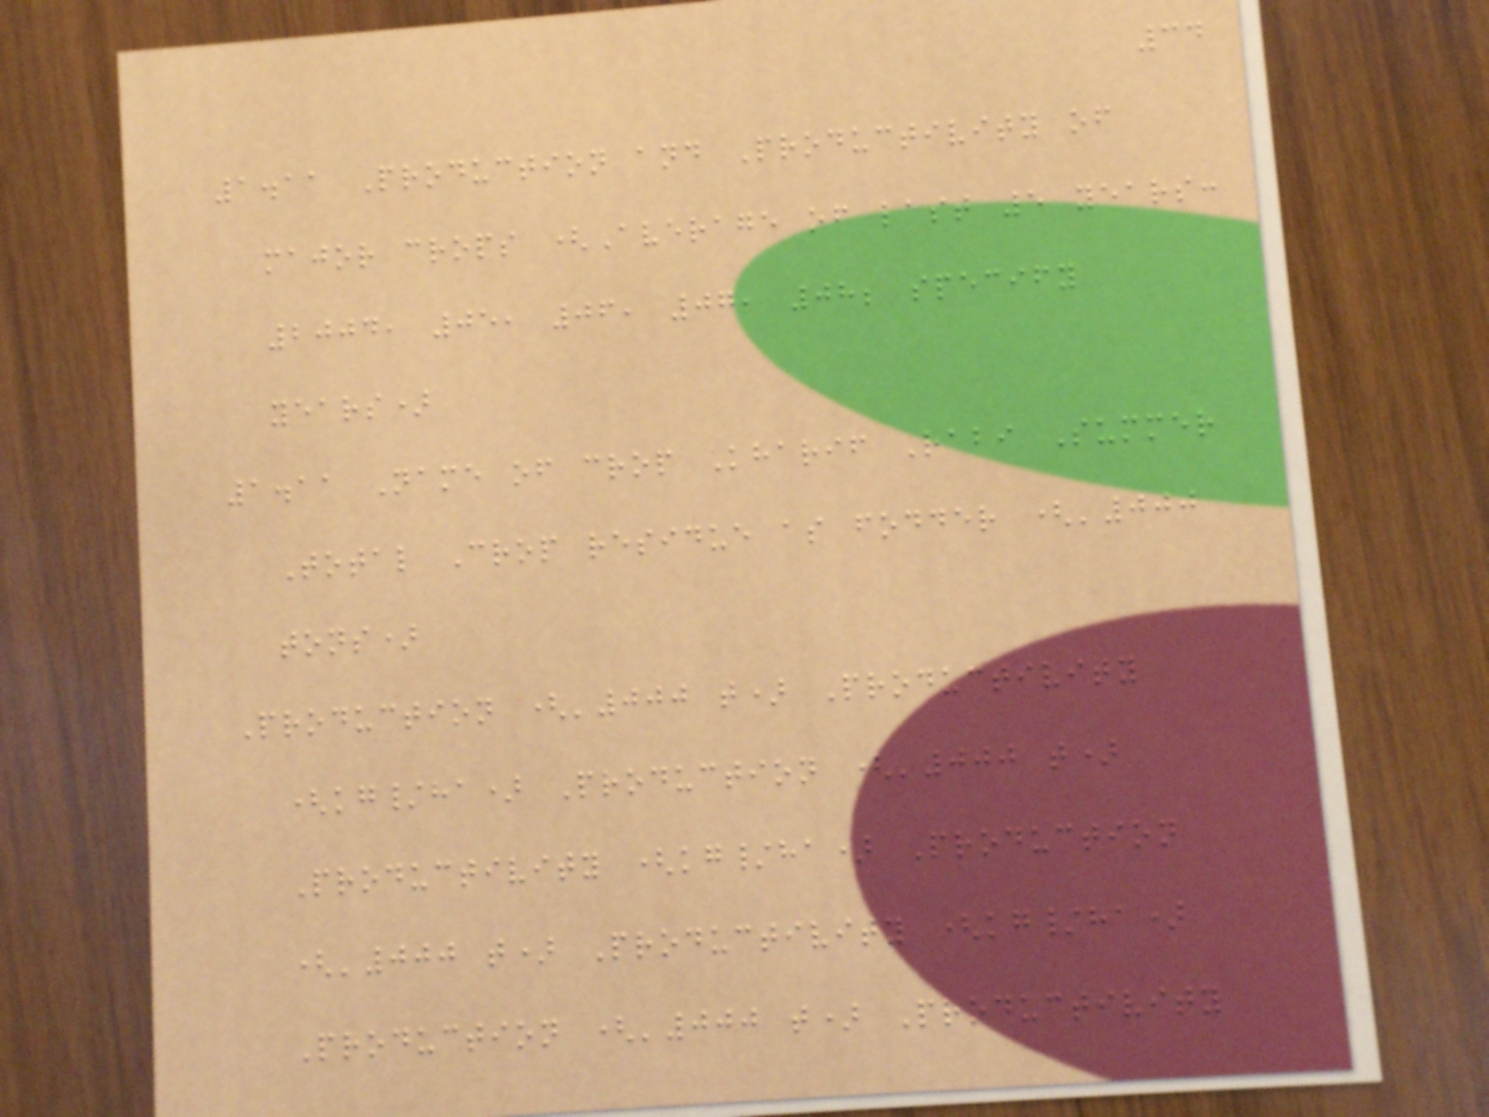34
1.11 Production and Productivity of
major crops (Average of last 5 years:
2004, 05, 06, 07, 08; specify
years)
1.11 Name of crop Kharif Rabi Summer
Total Crop residue as fodder ('000
tons)
Production ('000 t) Productivity
(kg/ha) Production ('000 t)
Productivity (kg/ha) Production
('000 t) Productivity (kg/ha)
Production ('000 t) Productivity
